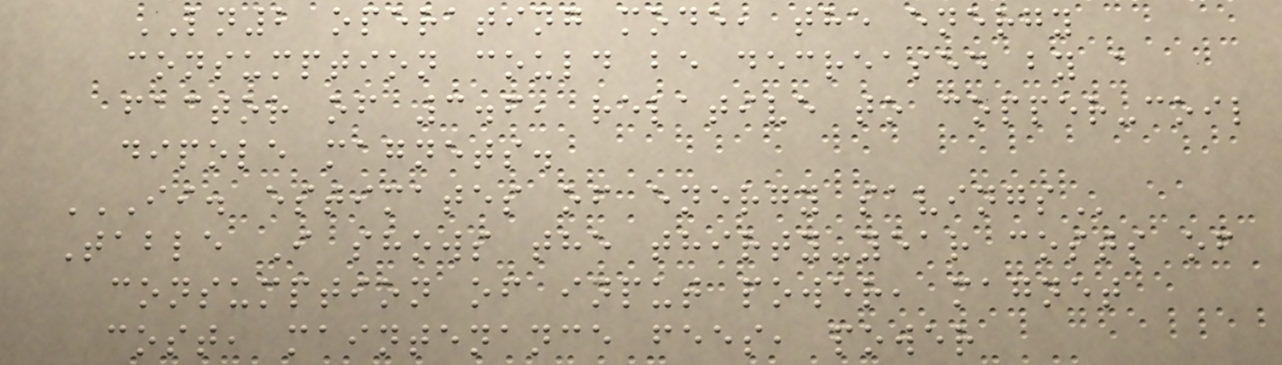LN2 operating mode, the energy
consumption could be decreased by a
factor of 3.6, relative to copper-coil
dipole magnets.
II. ESTIMATES OF ENERGY SAVINGS
Table I shows the thirty-year costs of
consumption of input power, magnet
cost, maintenance fees, power
